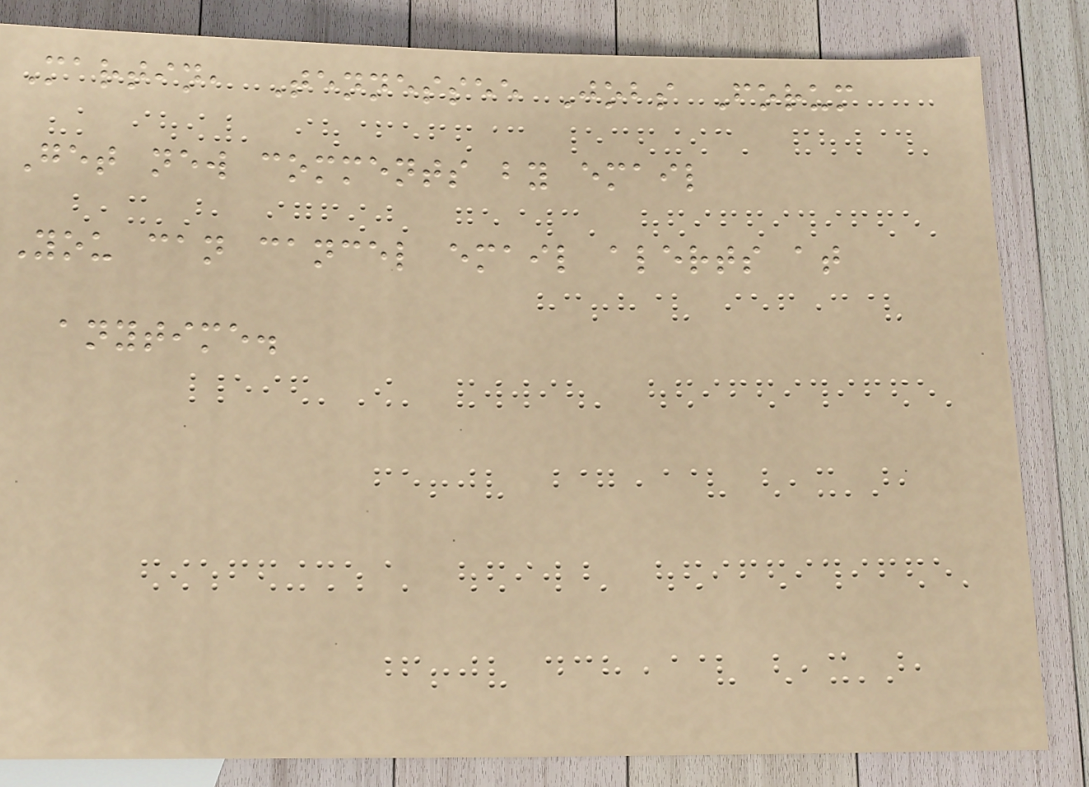Martin, Tennessee Jobs Forum
Get new comments by email
You can cancel email alerts at
anytime.
